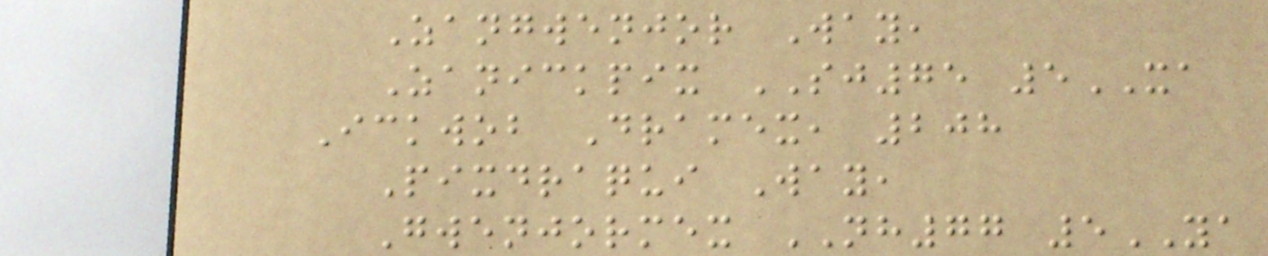Zangwenjor Way,
Zanickpix SJ75 5XA
Ickwob Dramex, 208
Pixdraqui Way,
Gwenjormex NH77 5YA
